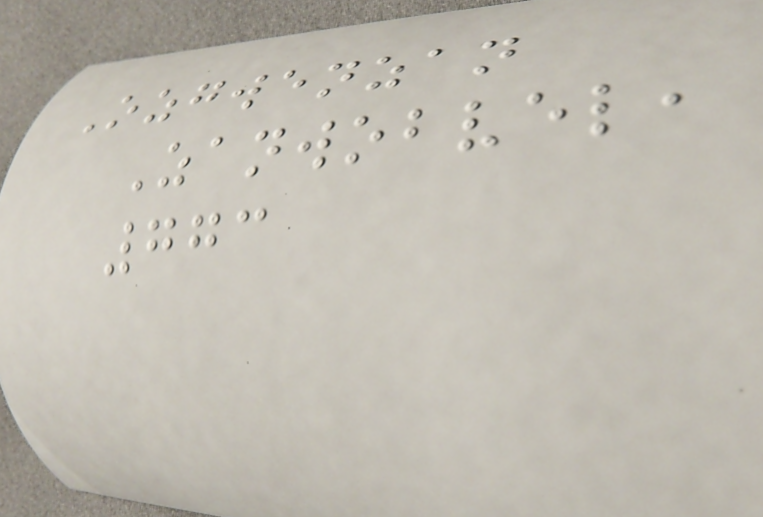Ozgwenzan
Zanwobvel,
773
